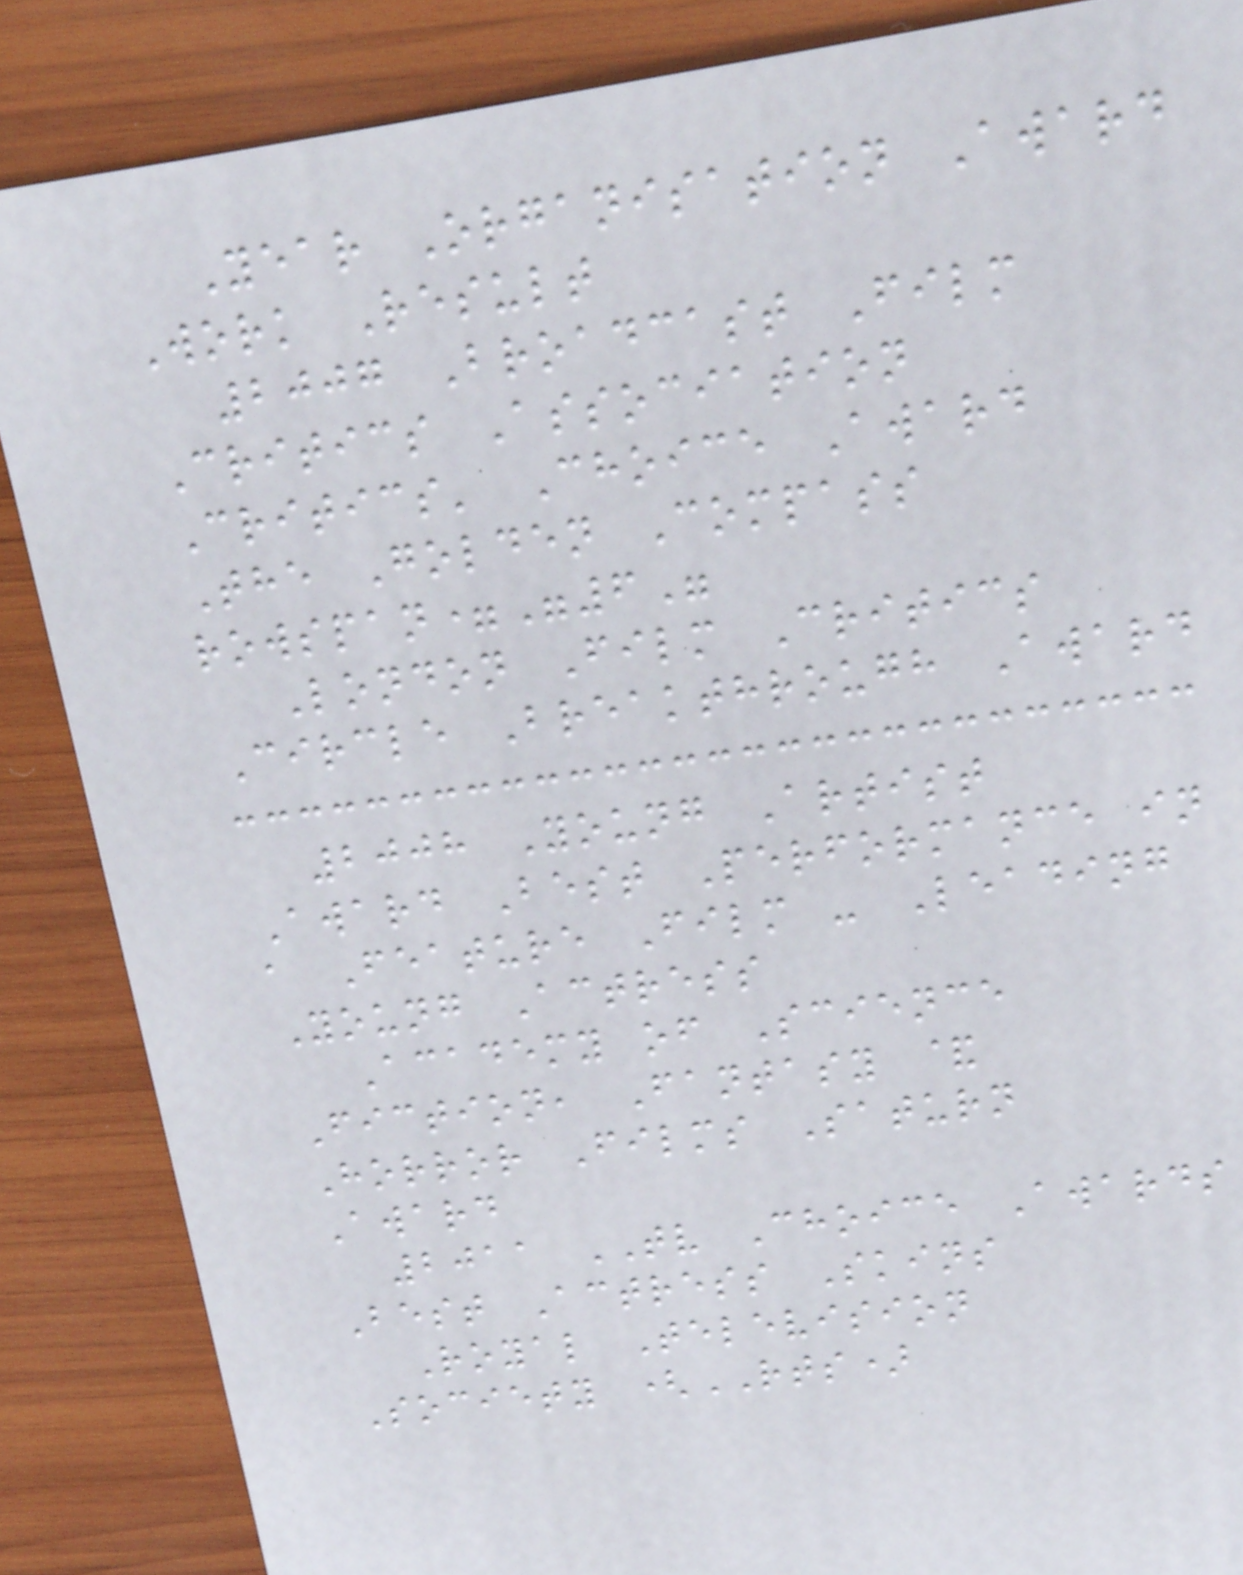Year Organisation Award
Work Result
2007 Broadcast Film
Critics Association
Critics' Choice Award
The Golden Compass
rowspan="6"
London Film Critics
Circle Breakthrough Award
2008 Young Artist
Award Best Performance in
a Feature Film - Leading
Young Actress
Academy of Science
Fiction, Fantasy &
Horror Films Saturn
Award
2011 TV Choice Awards
Best Actress Skins
Royal Television
Society (RTS)
